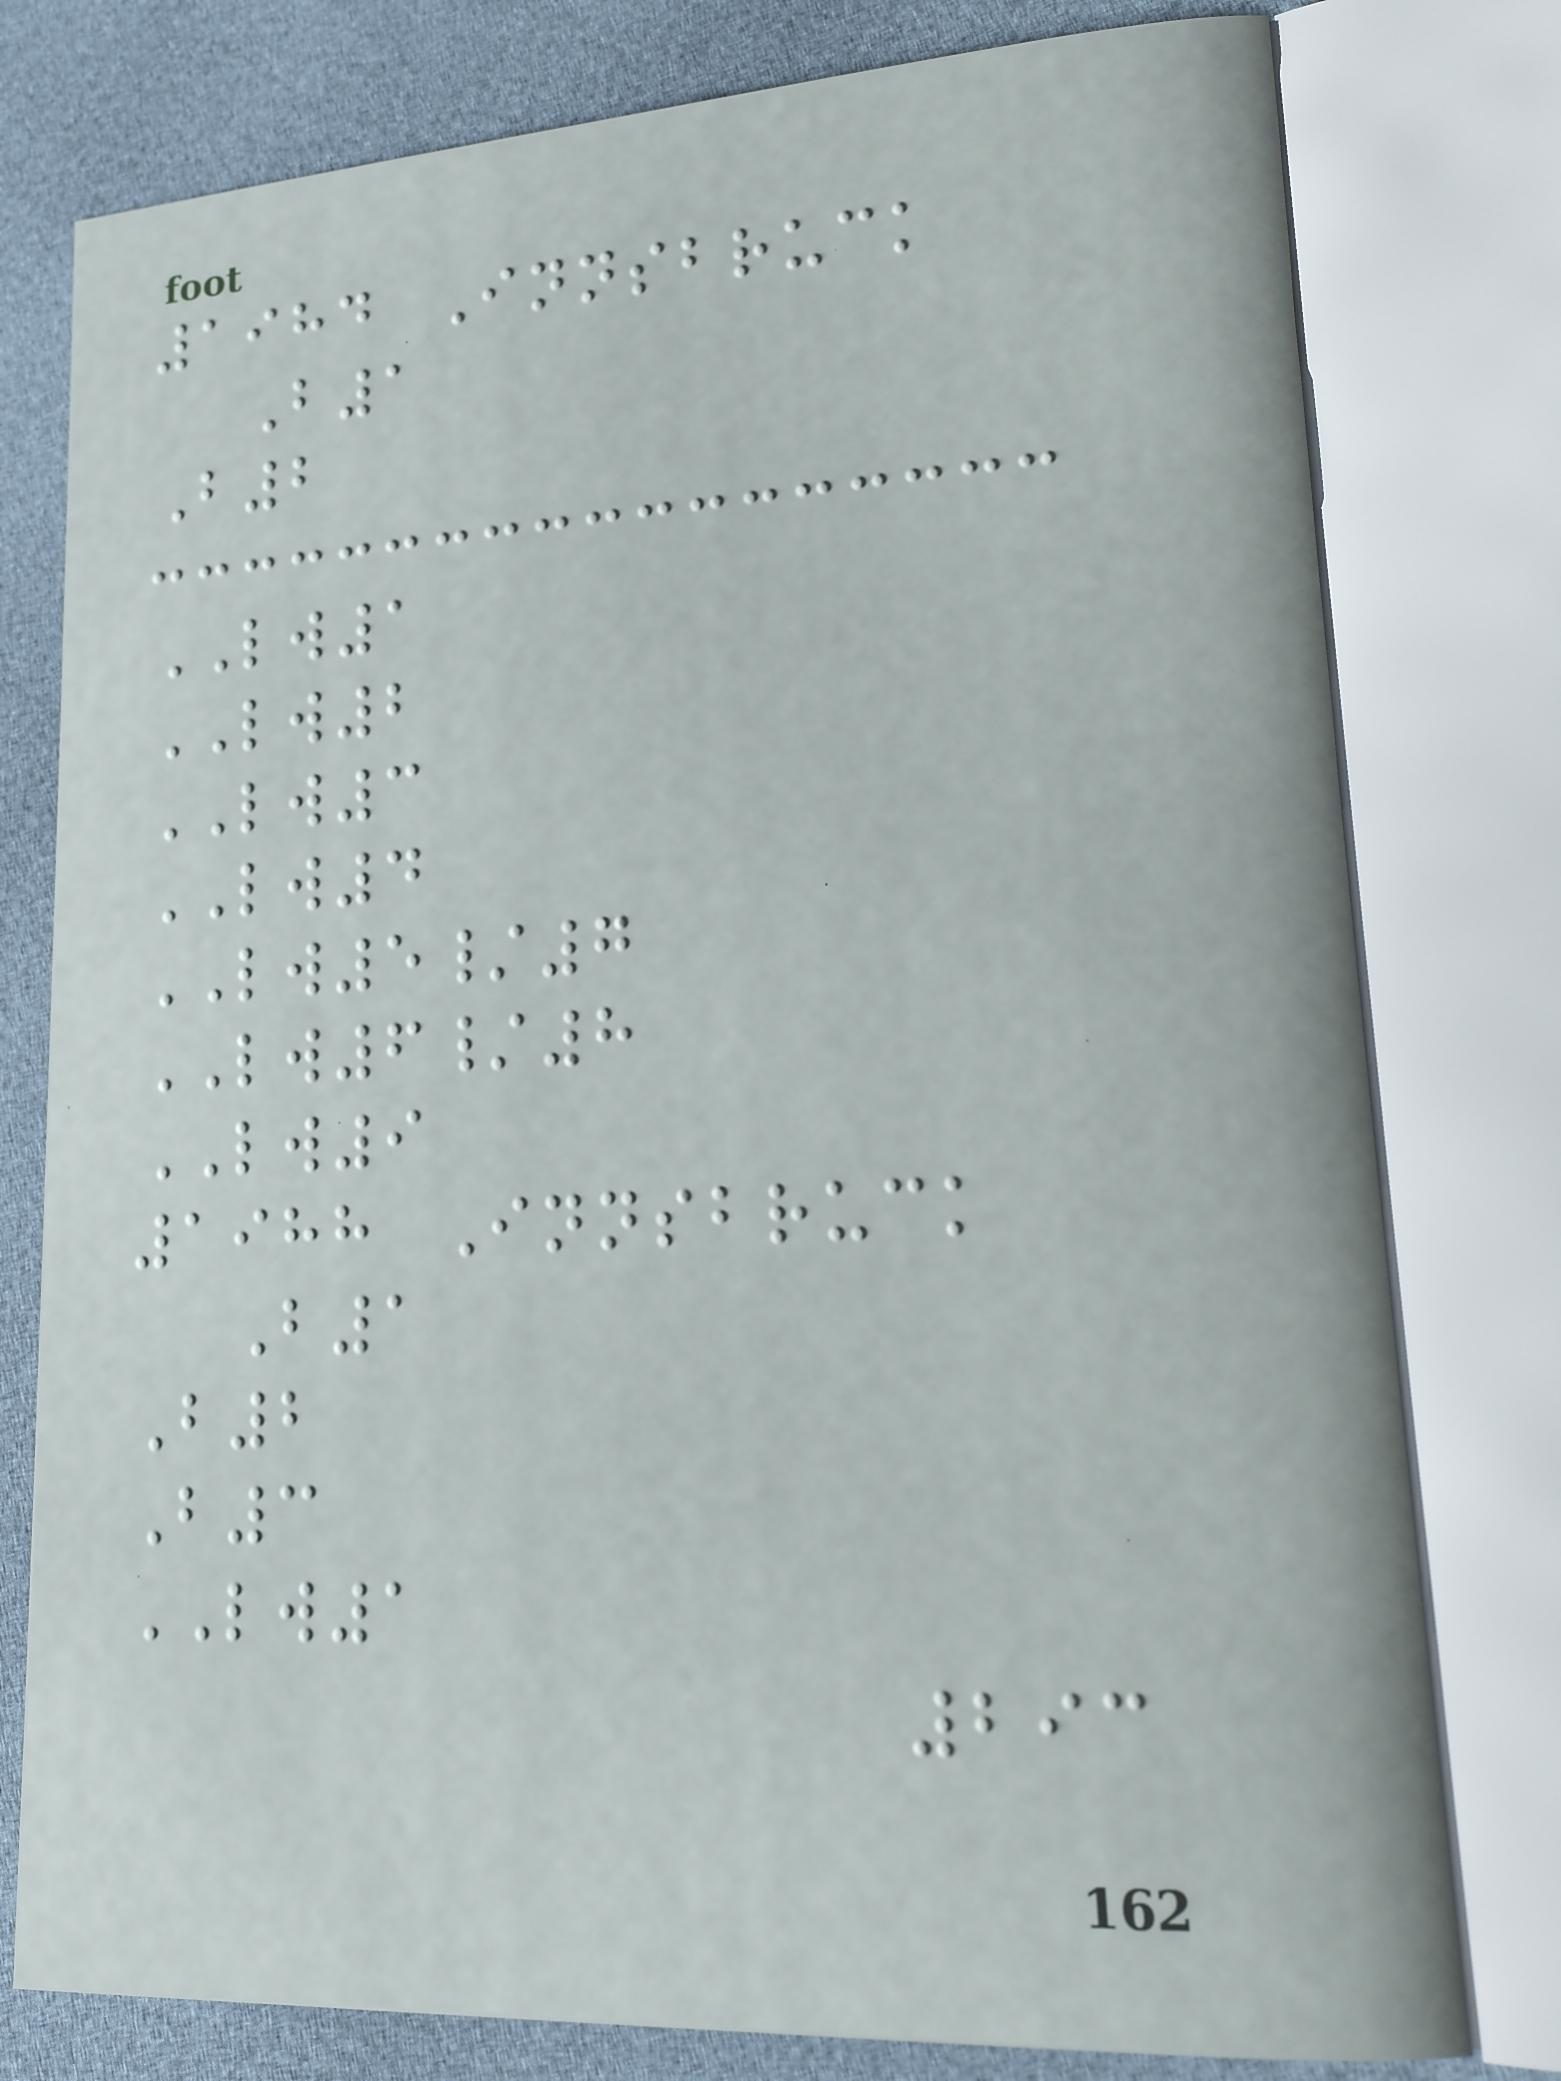1984 Innsbruck
B1
B2
LW1
LW2
LW3
LW4
LW5/7
LW6/8
LW9
1988 Innsbruck
B1
B2
B3
LW1
293
